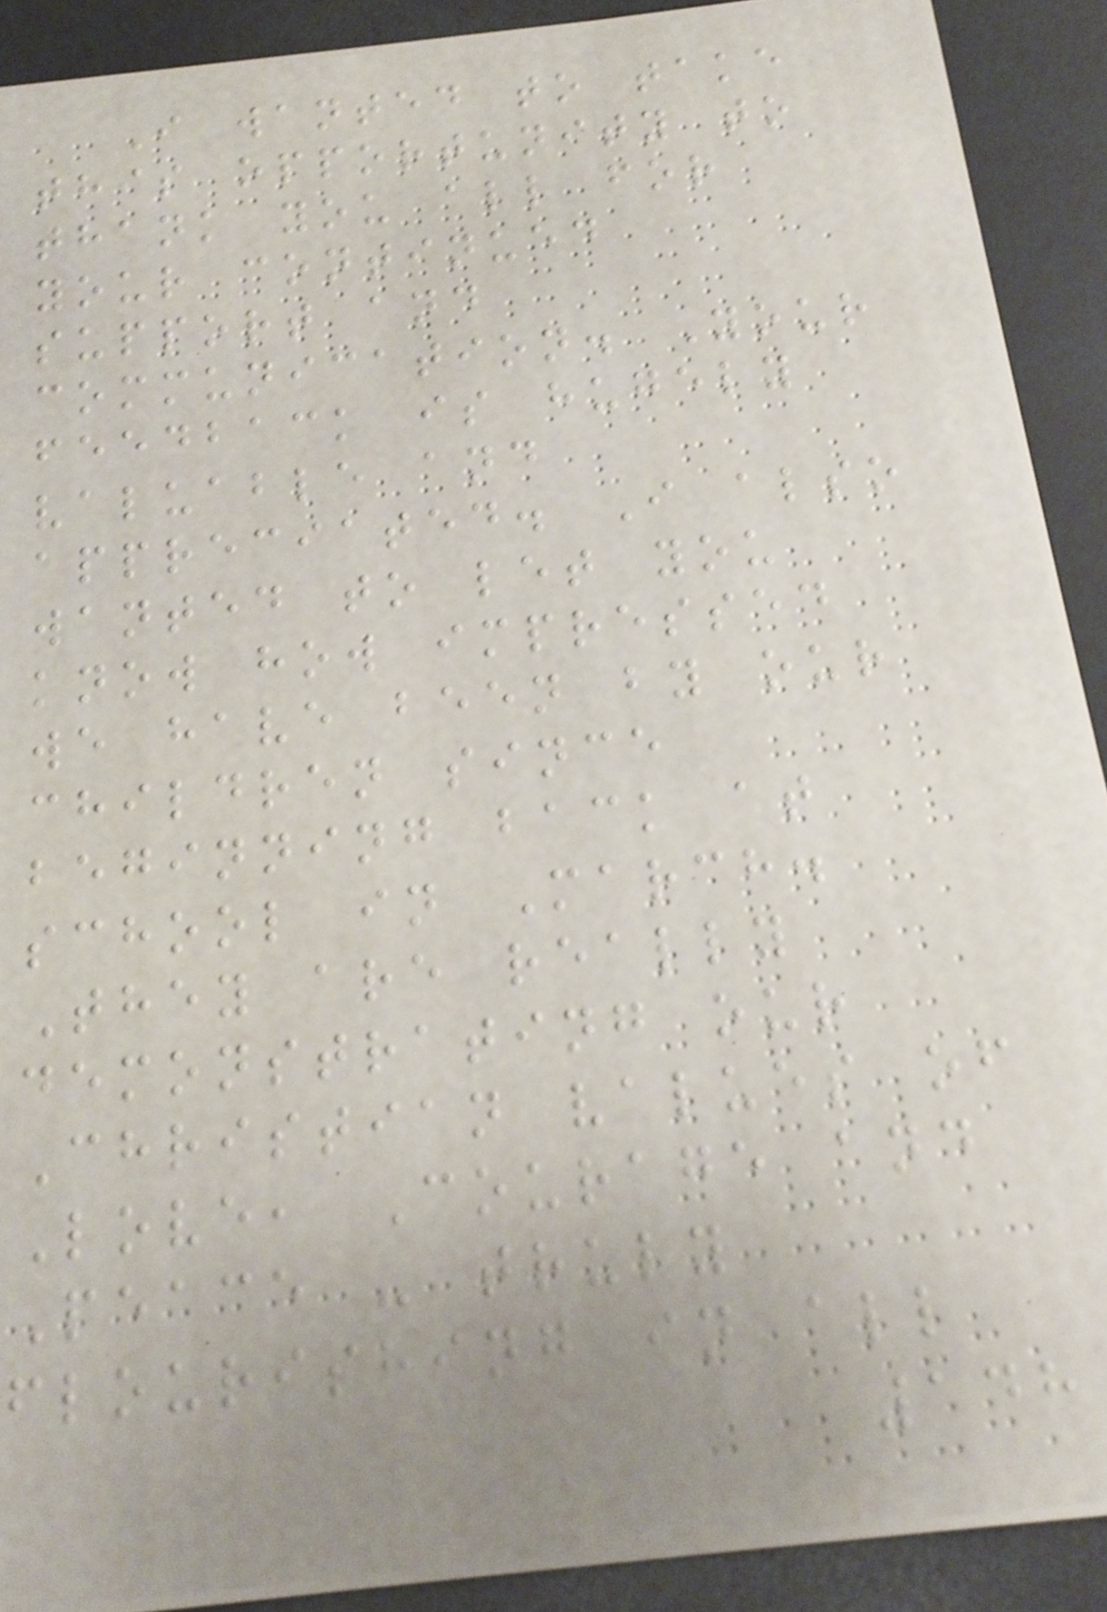I wanted to take
this opportunity to
thank you all for
your continued
support and
communication. Your
feedback is hugely
valuable and
appreciated. I also
wanted to let you
know how impressed
we have been by our
children since
beginning back at
school in March.
They are really
demonstrating our
Christian values of
Love, Courage and
Peace - truly
flourishing in all
148
